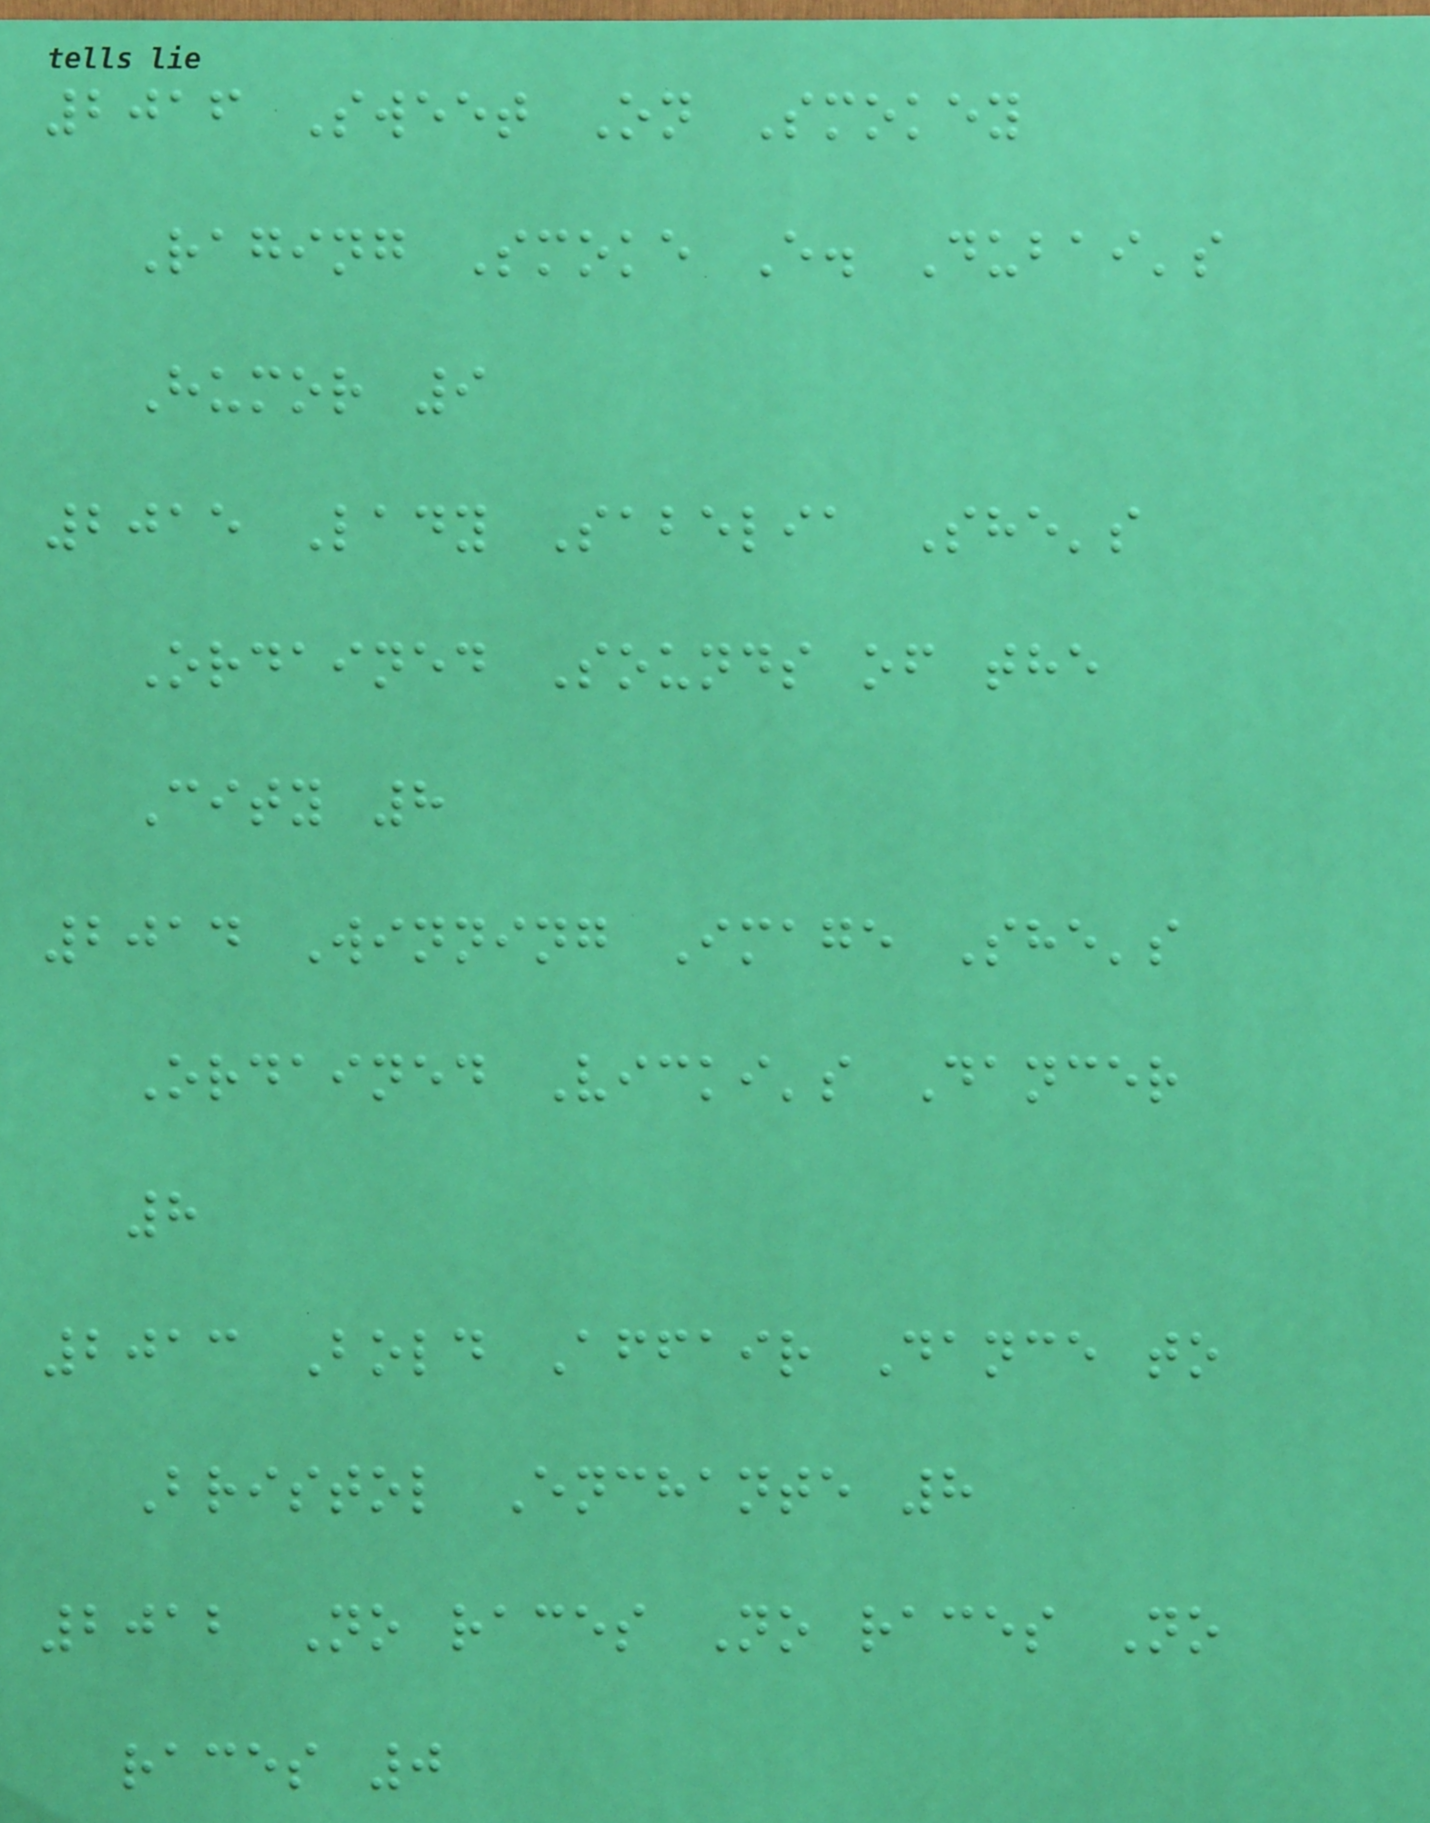2016 Sweet On Smokey
Raging Smoke E. Dubai's
Humor 9
2015 Lady Sabelia She's
Ordained Sounds of the
City 8
2014 Winning Image She's
Ordained Vicki's Dancer
8
2013 Bold Affair Dance to
Bristol Enchante 8
2012 No races No races No
races 0
